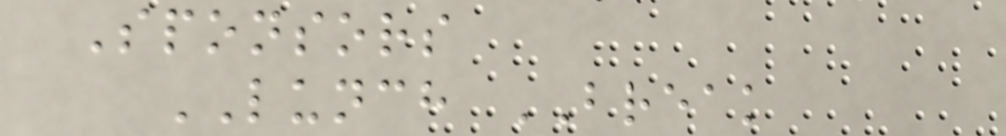Sponsors
LUNCH BREAK
